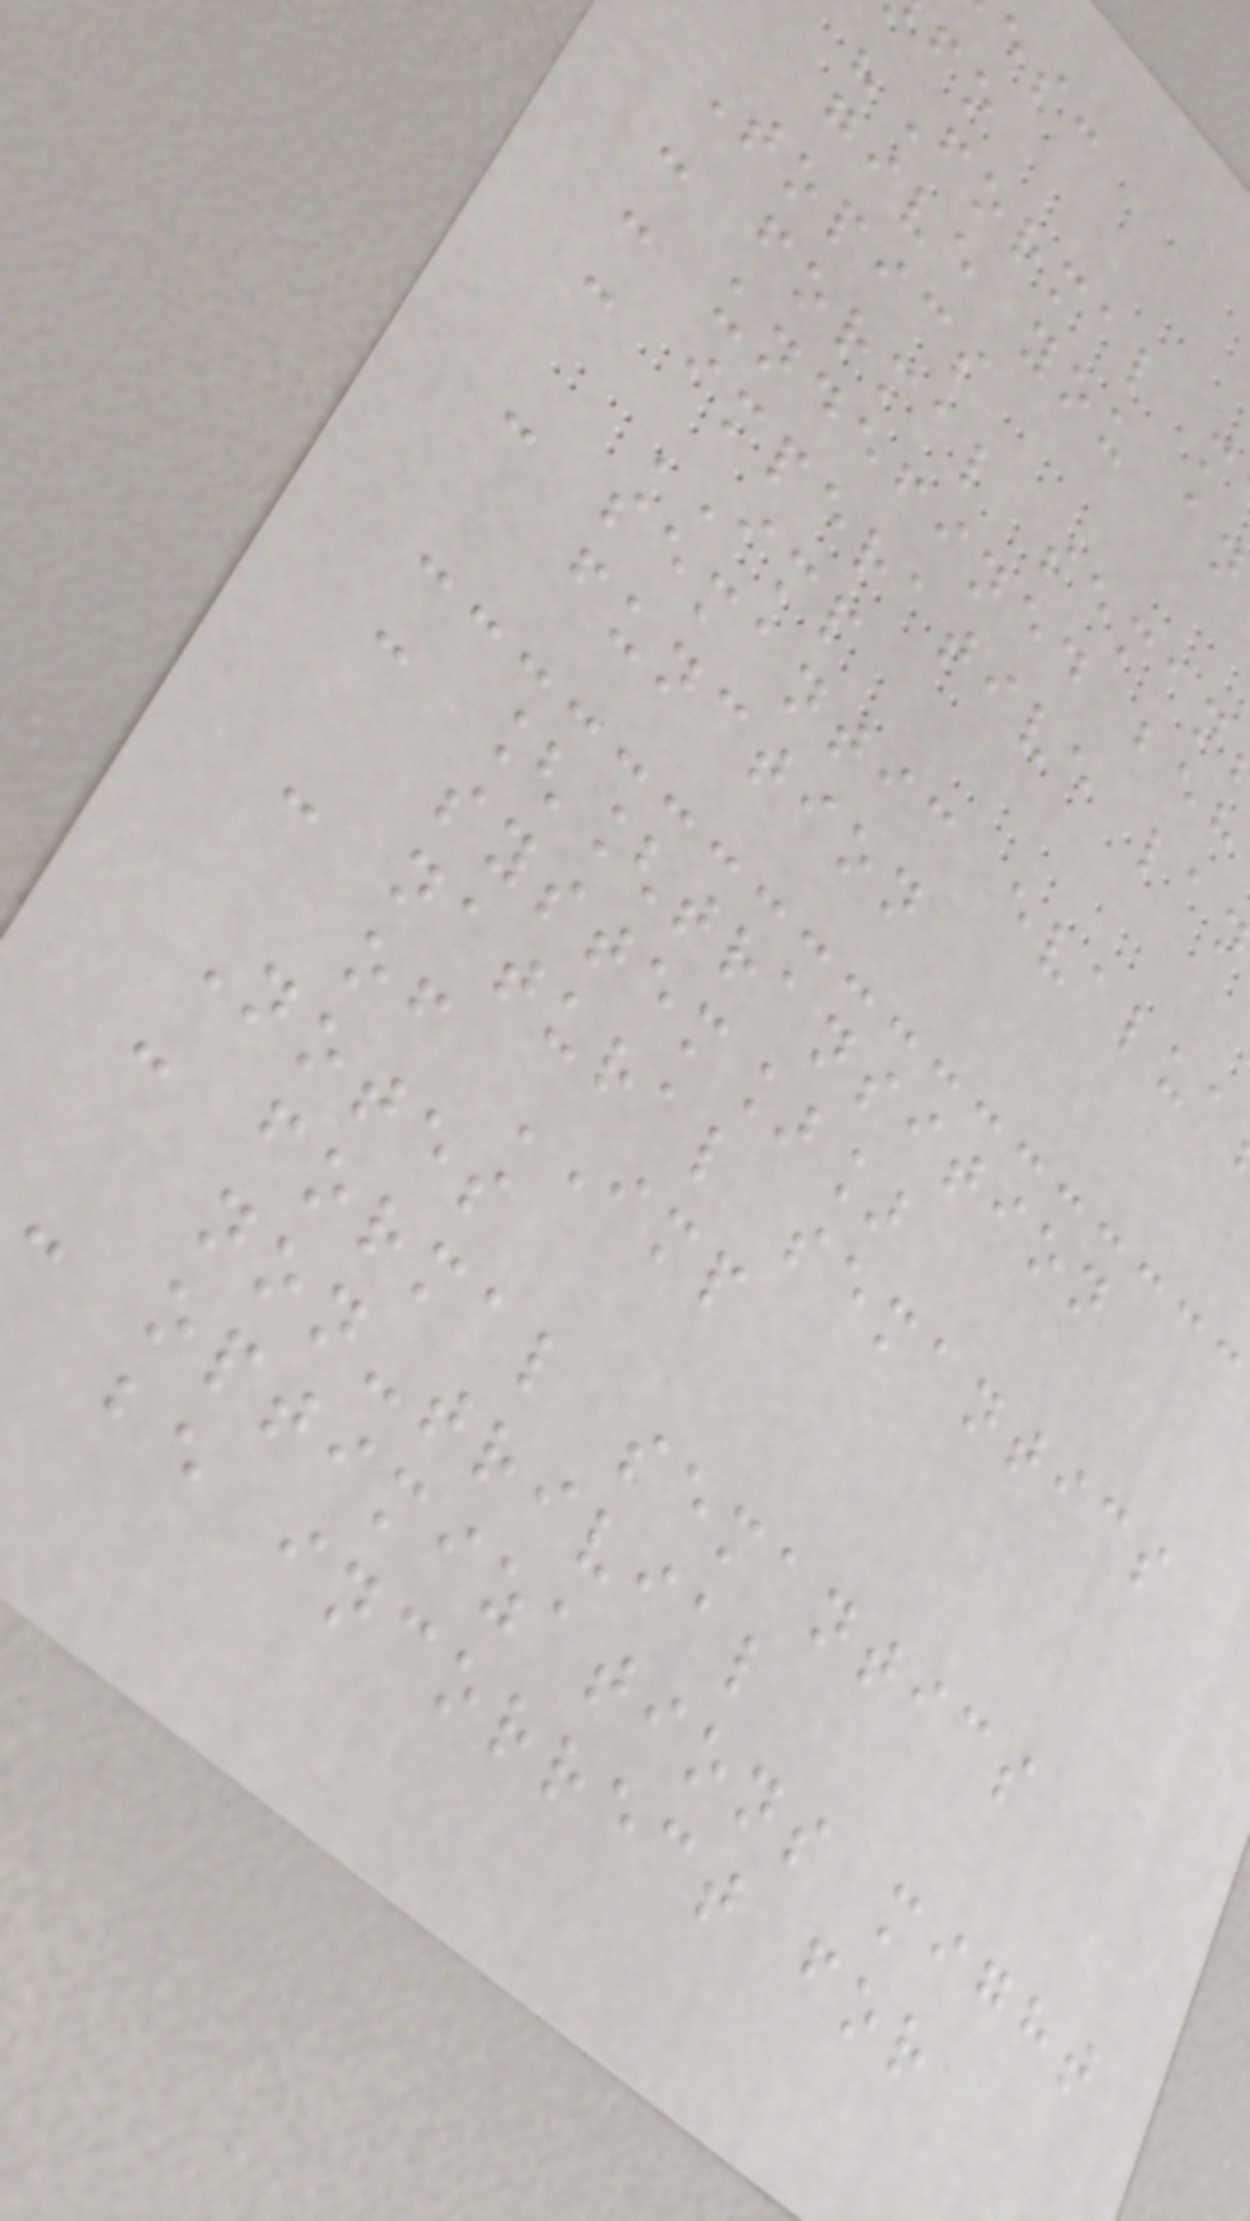"Formal m
give you an
Topics
- formal seman
- undefined beh
- imperative la
IMP
- semantic evalua
function
- [[transition
system]]
- natural semantics
of IMP
Notes
- formal semantics
non-trivial
- optimizations might
be incorrect for
